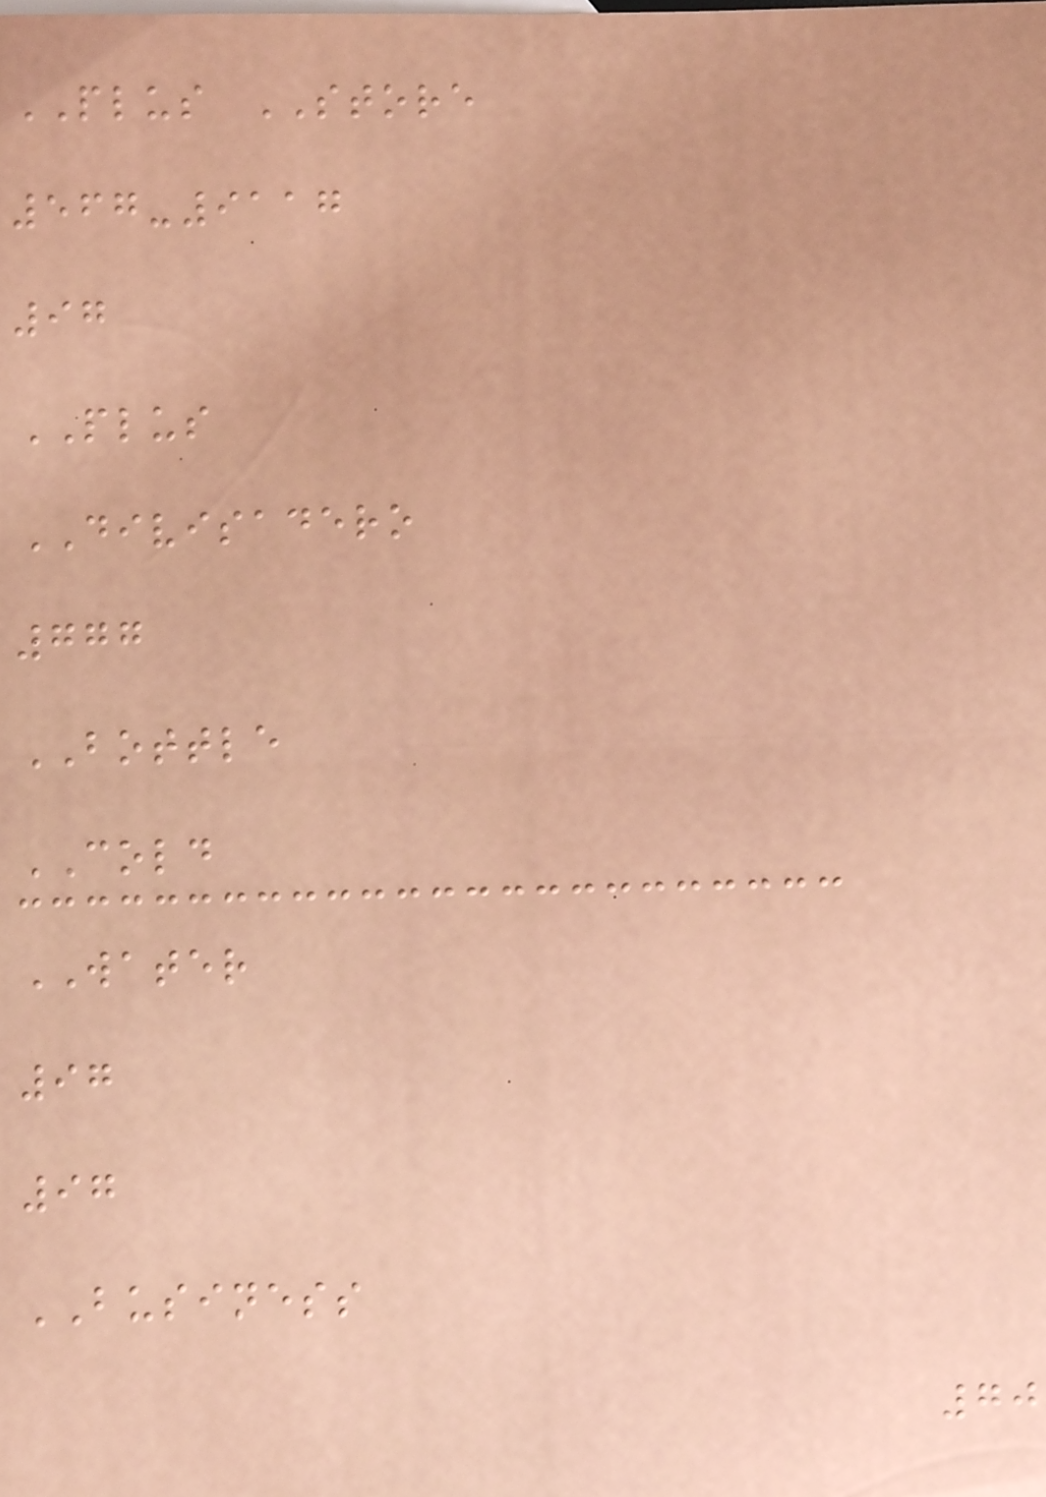PLUS STORE
567-9117
97
PLUS
DIVISADERO
777
BOTTLE
COLD
WATER
97
97
BUSINESS
70
